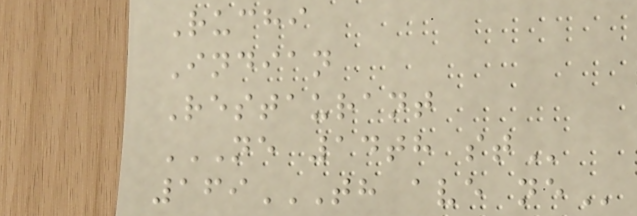Ruchi
Indian
Restaurant
NE 14TH ST
169TH AVE NE
